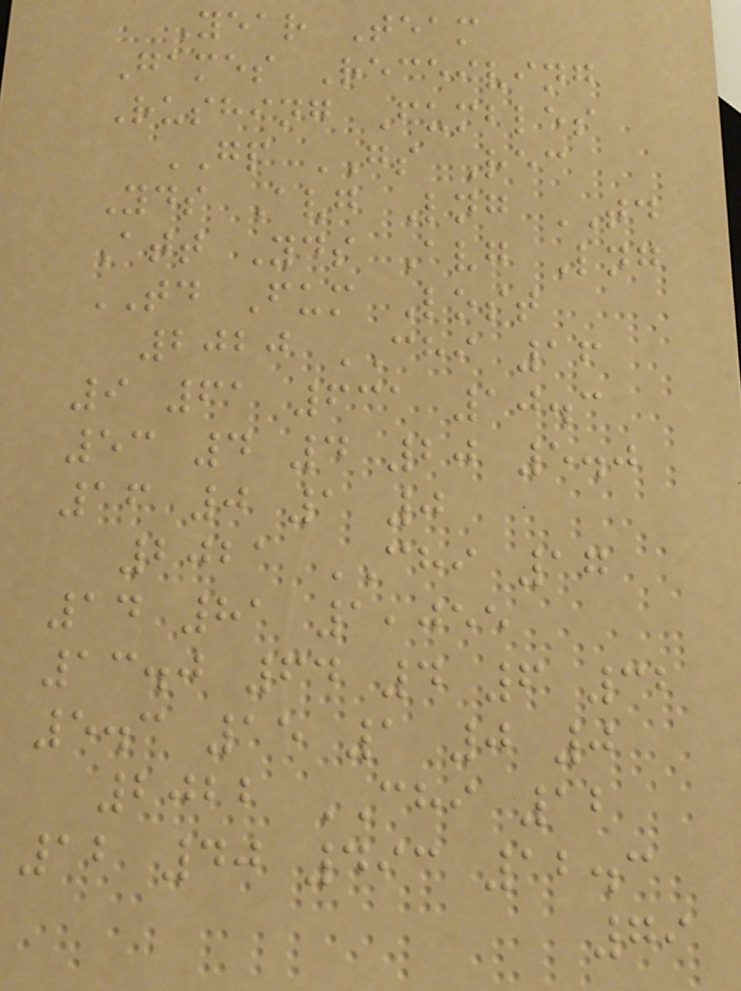Year Team
Games Receiving
Rushing Fumbles
GP GS Rec
Yds Avg Lng TD
Att Yds Avg Lng
TD Fum Lost
2020 CHI 16
9 61 631 10.3
53 4 4 20 5.0
16 0 1 0
2021 CHI 17
14 81 1,055
13.0 64 4 6 32
5.3 15 1 0 0
2022 CHI 12
12 40 493 12.3
79
